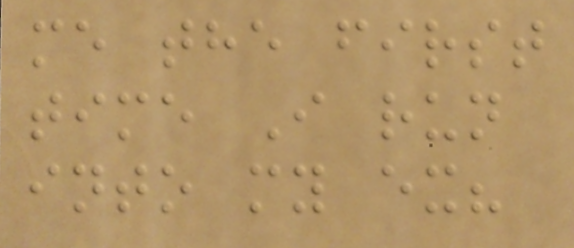me the first
time I run
into my ex?
